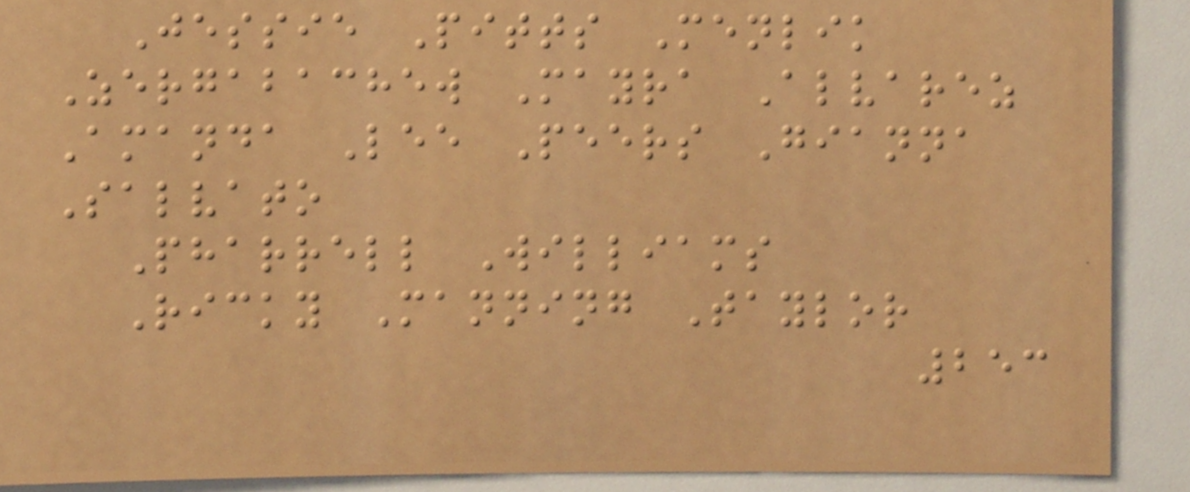Jessie Pitts Menlik
Zergabachew Mayra Alvarez
Amanda Lee Peers Gianna
Salvato
Pharrell Williams
Ricky Manning Taylor
253
